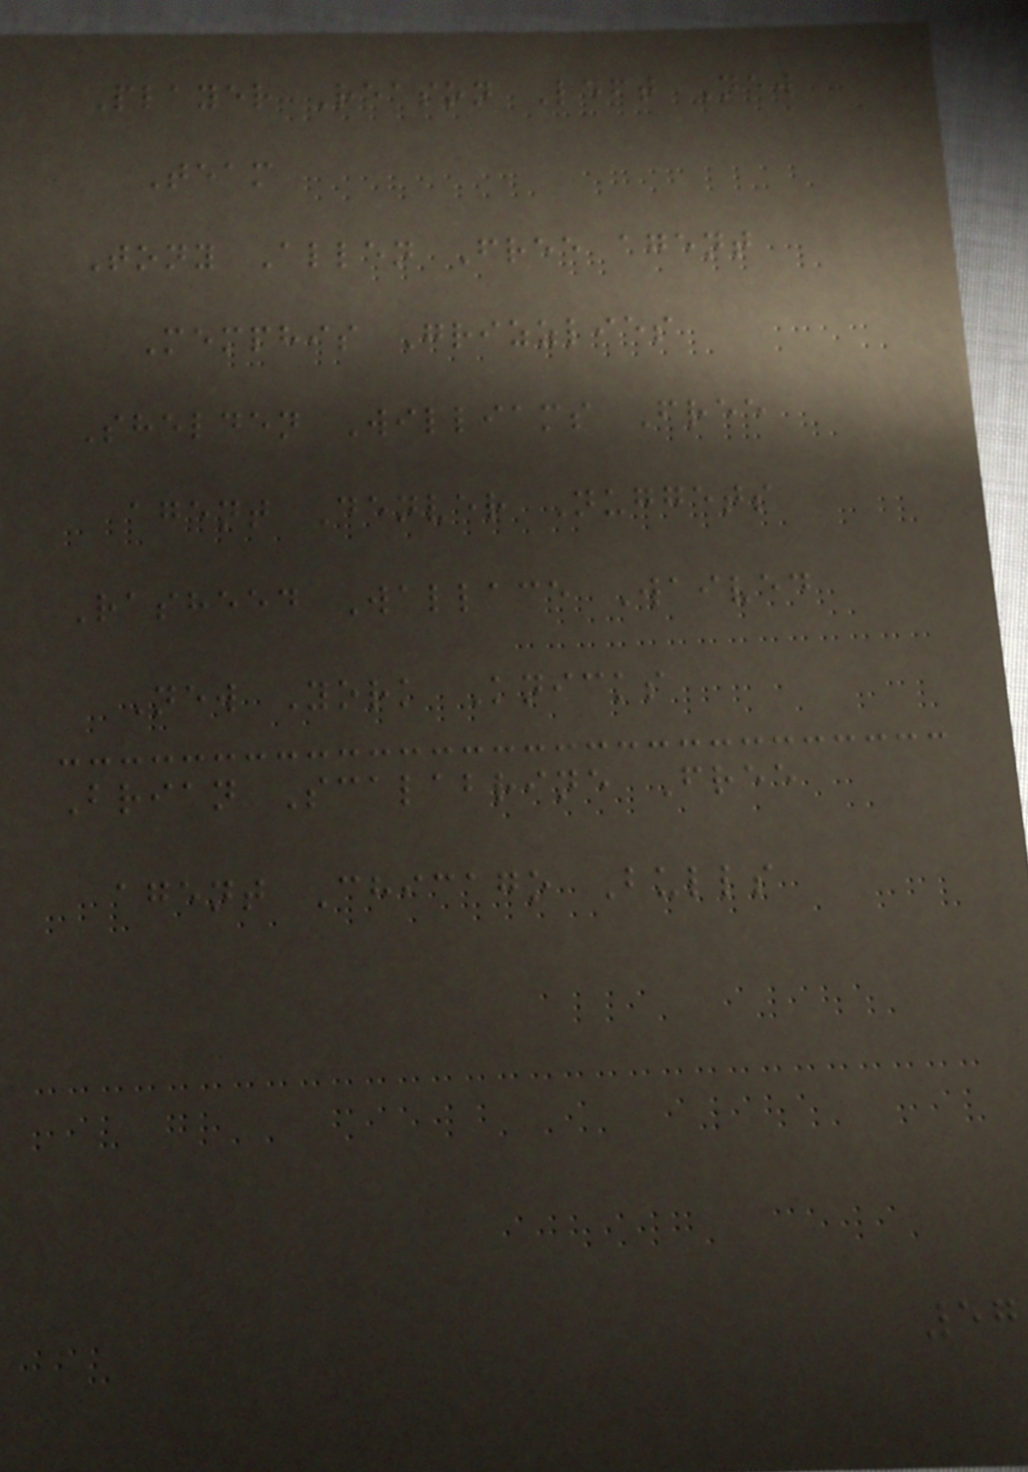Player Reason Left New
Team
Tony Allen Free agent
Memphis Grizzlies
Shelden Williams Free
agent Denver Nuggets
Rasheed Wallace Waived
New York Knicks
Brian Scalabrine Free
agent Chicago Bulls
57
